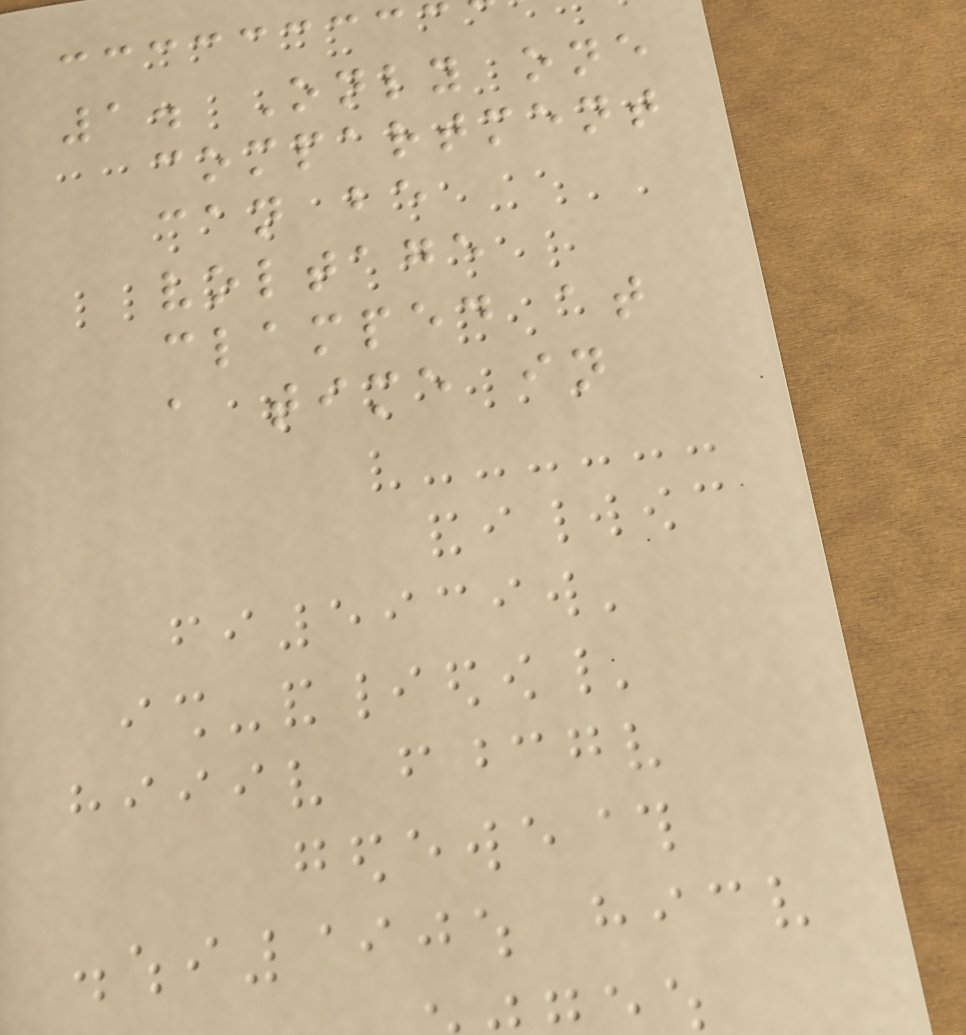1. Only one
compartment
can be
voltage
clamped at
a time in
